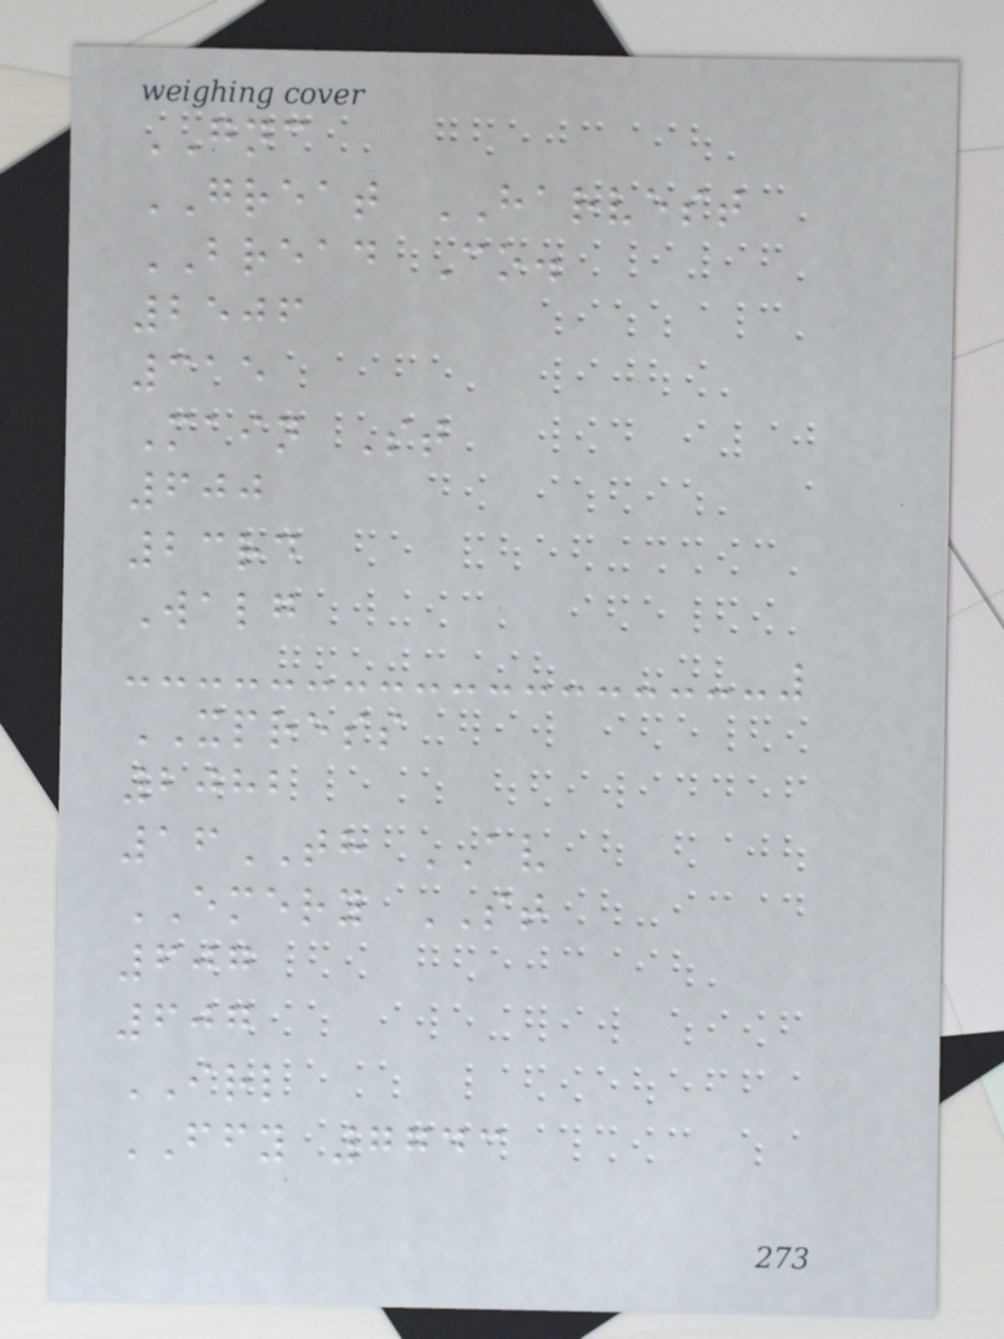GNC
GREAT HARVEST
BREAD Co.
2506
315
Main St
600
23rd
Walg
XPRESS
2082
16TH AV
EMERY ST
607
607
IRL
FFY 7743
